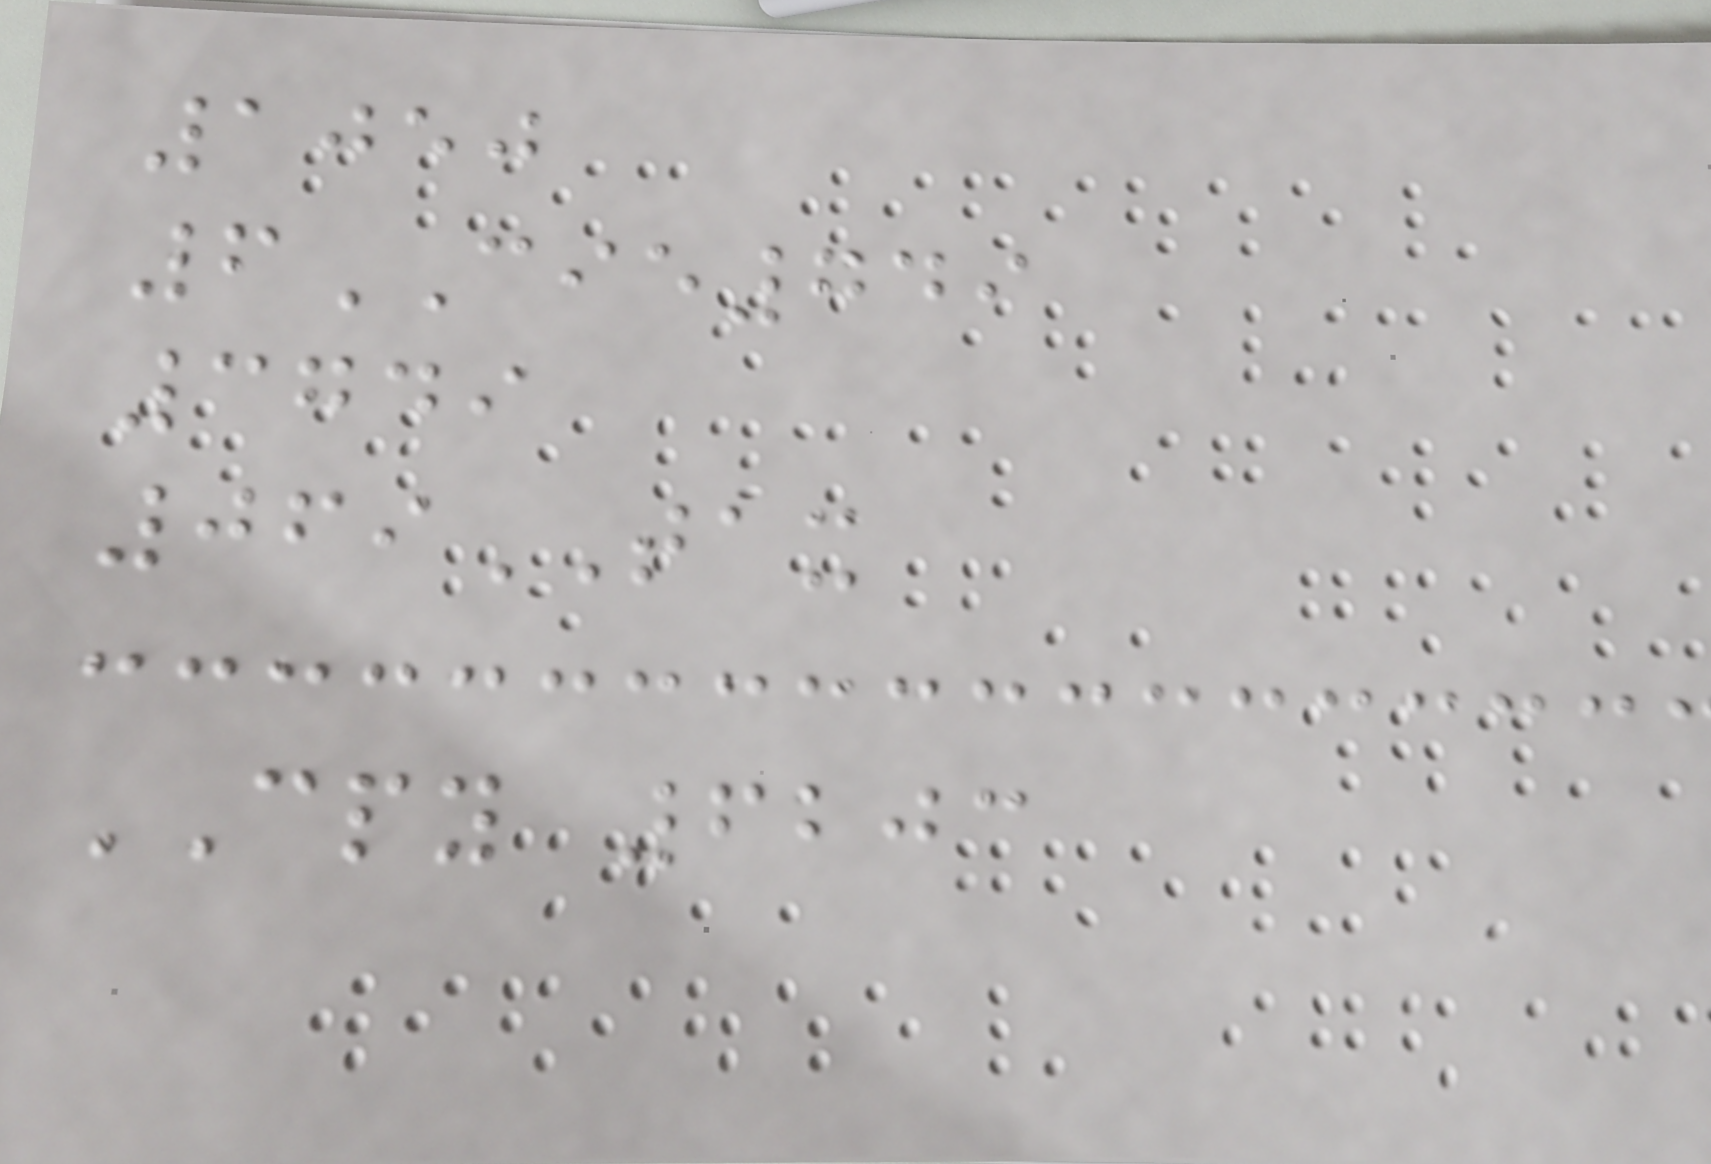1050
6CIE749
3749
069TAX
CPY 6203
